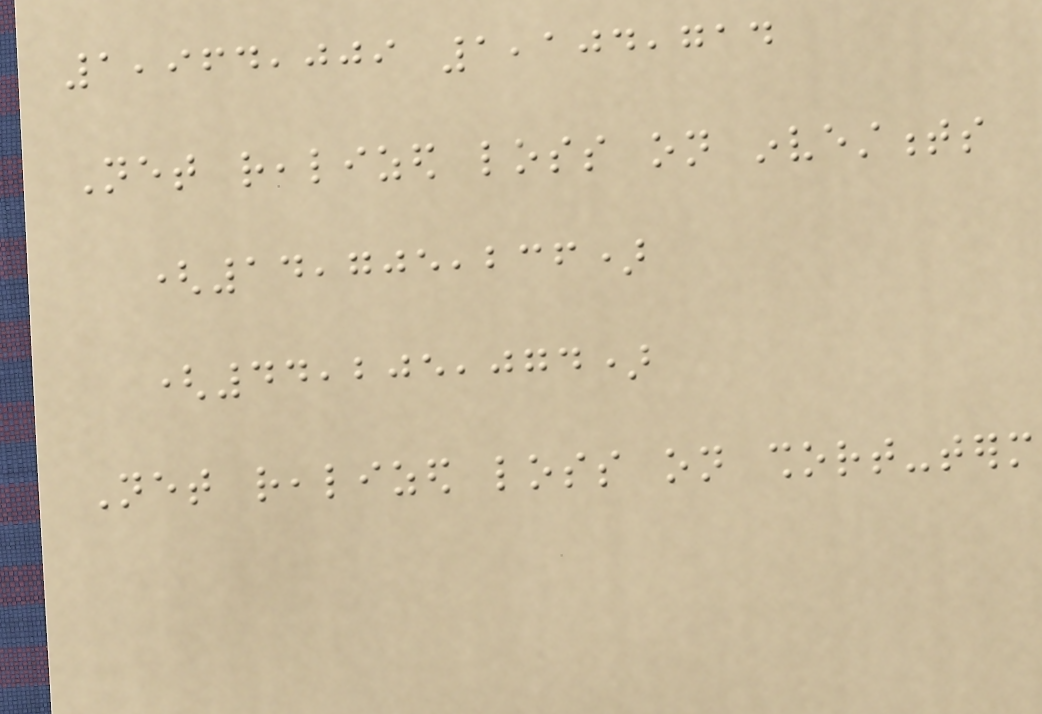1,964,009 1,104,714
Net realized loss on investments
(14,705,236)
(44,205,074)
Net realized loss on short-term
